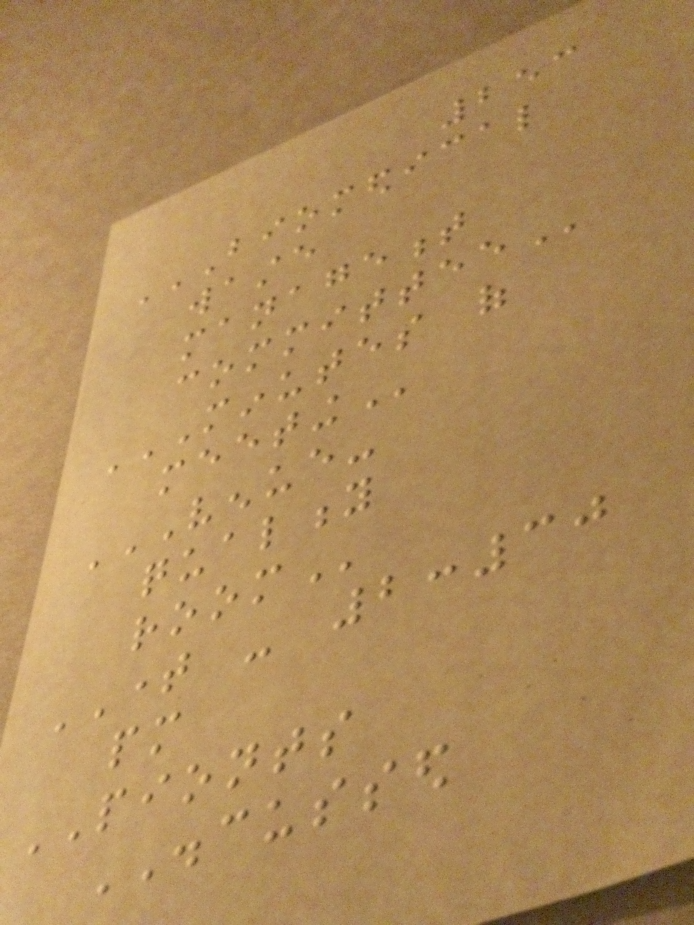253
BIOMEDICAL
WASTE
MANAGEMENT
COMMITTEE
MINUTES OF
MEETING
VENUE-
QUALITY
ROOM
TIME - 2:30
pm
PIONTS
DISCUSSED
